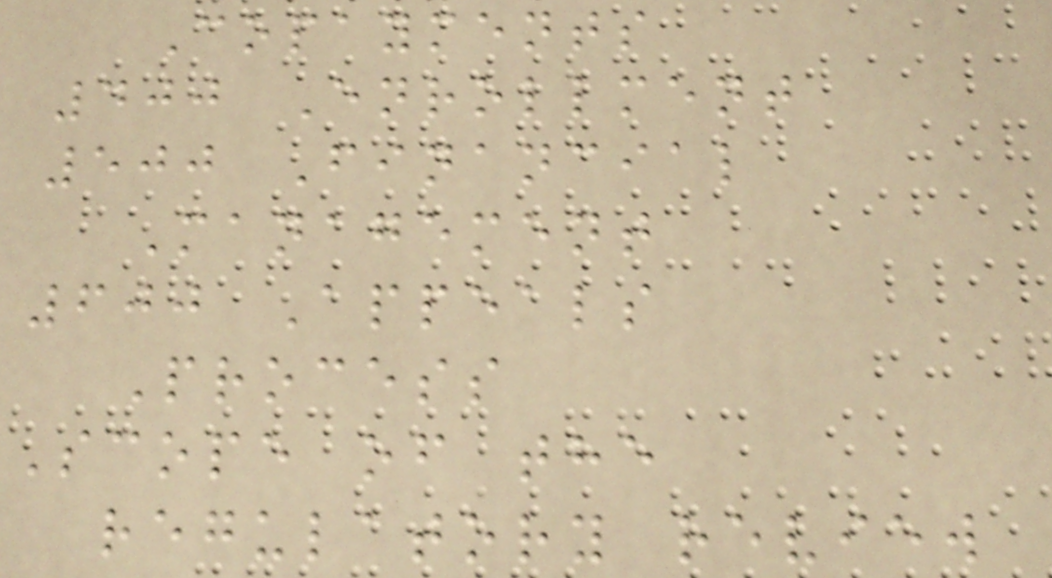Copayments
400 Enrollment
500 Financial
Management
600 Appeals
Process
Scope of the
regulatory review
